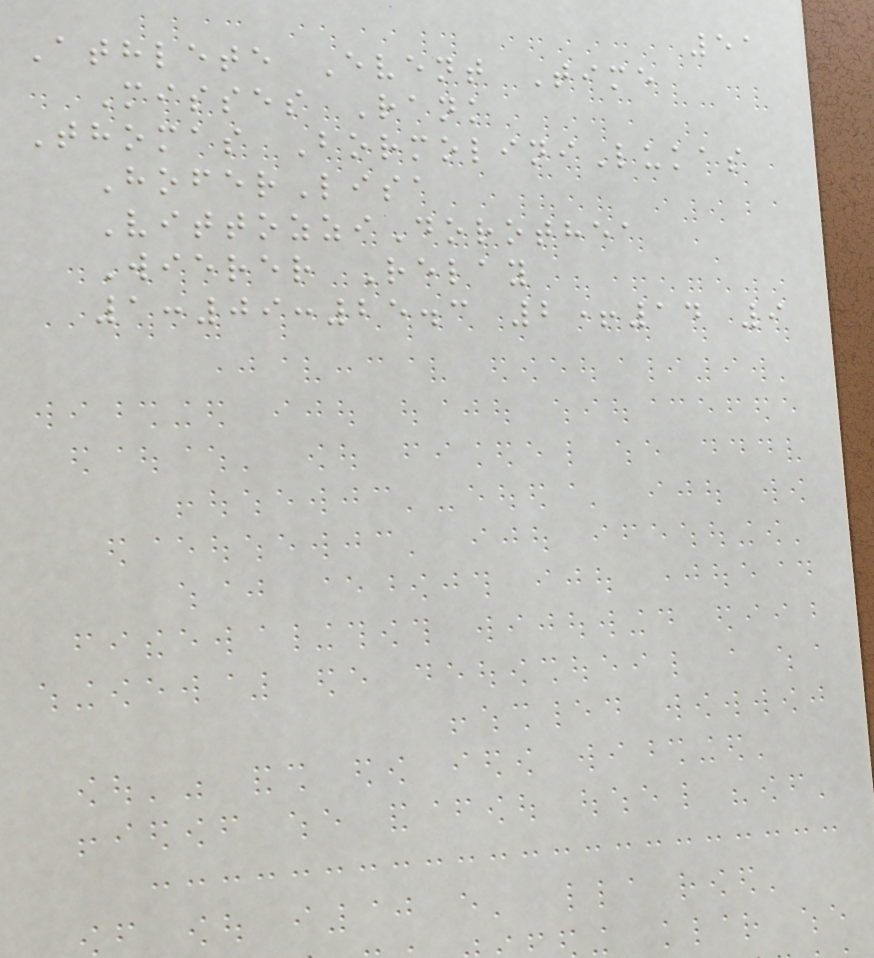51
Athlete Event Time
Misses Rank
Thomas BormoliniLukas
HoferLisa
VittozziDorothea
Wierer Relay
1:09:25.3 2+14 9
